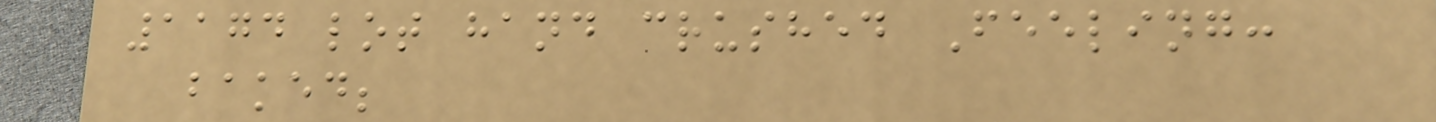1174 lot hand crushed Feeling:
baked;
